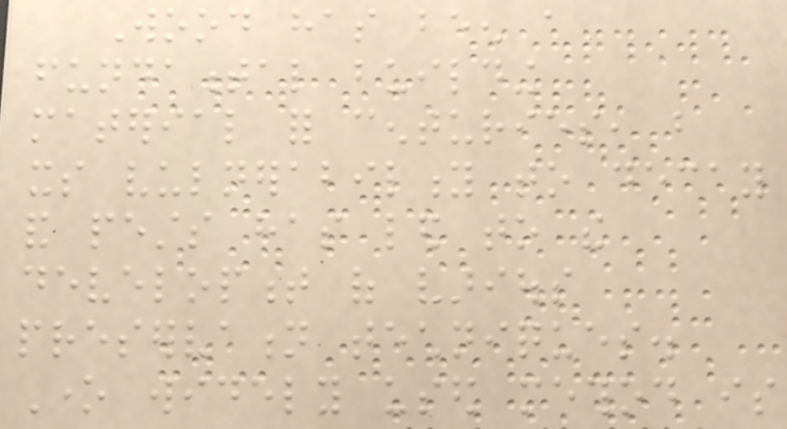Wood has been a
fundamental building
material for centuries, but
its vulnerability to decay
and pests has led to the
development of various
preservation techniques.
One widely used method is
